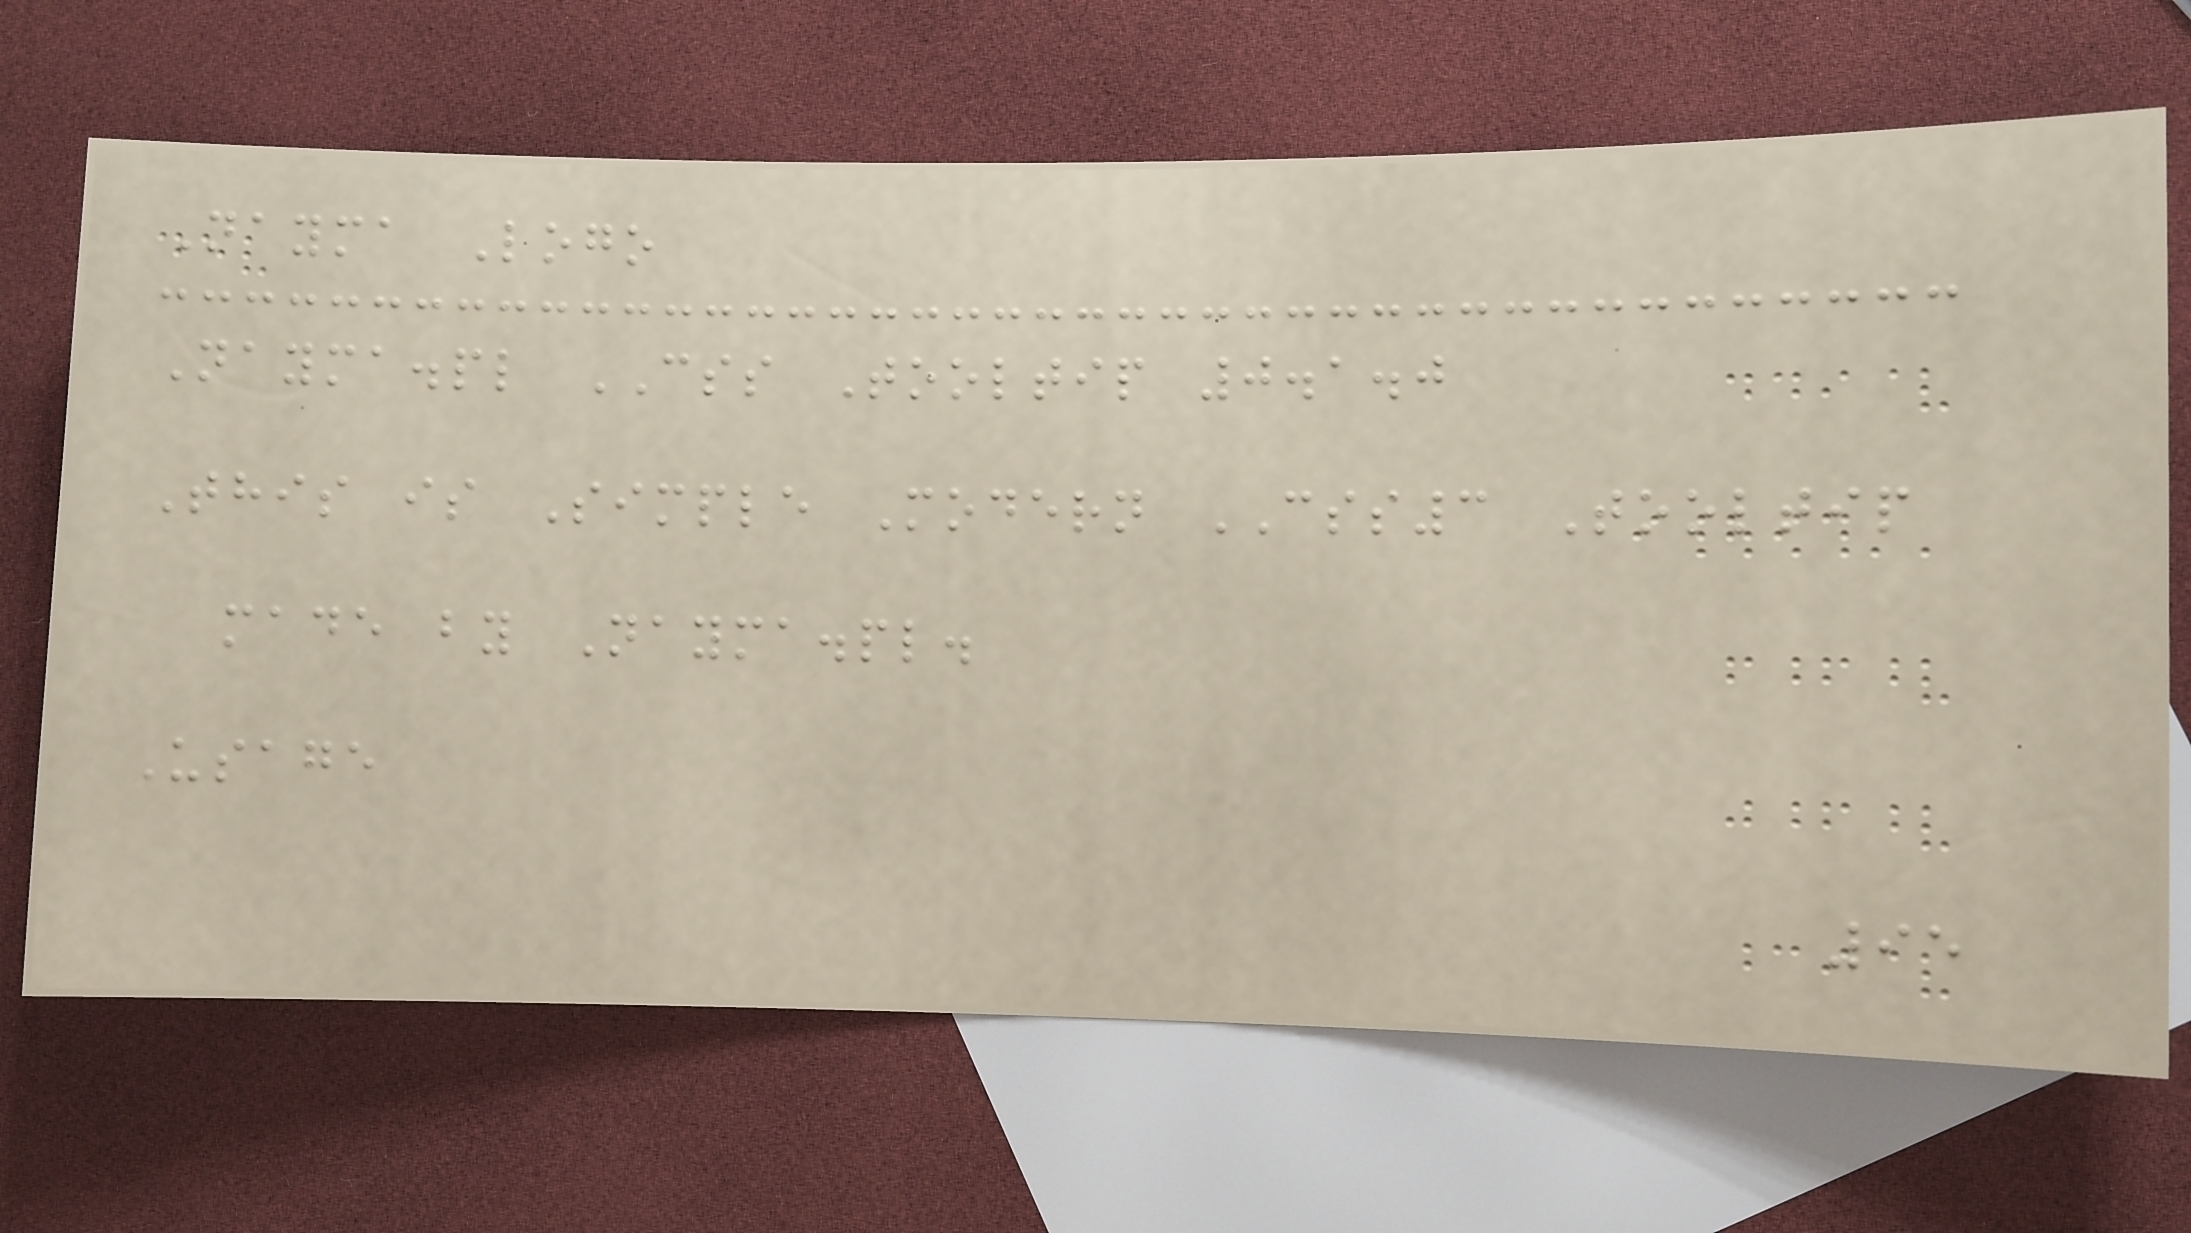Nayma Logo
Nayma.pl CSS Tooltip 0.1.0
This is Simple Modern CSS3 Tooltip
made by Nayma.pl.
Usage
95
